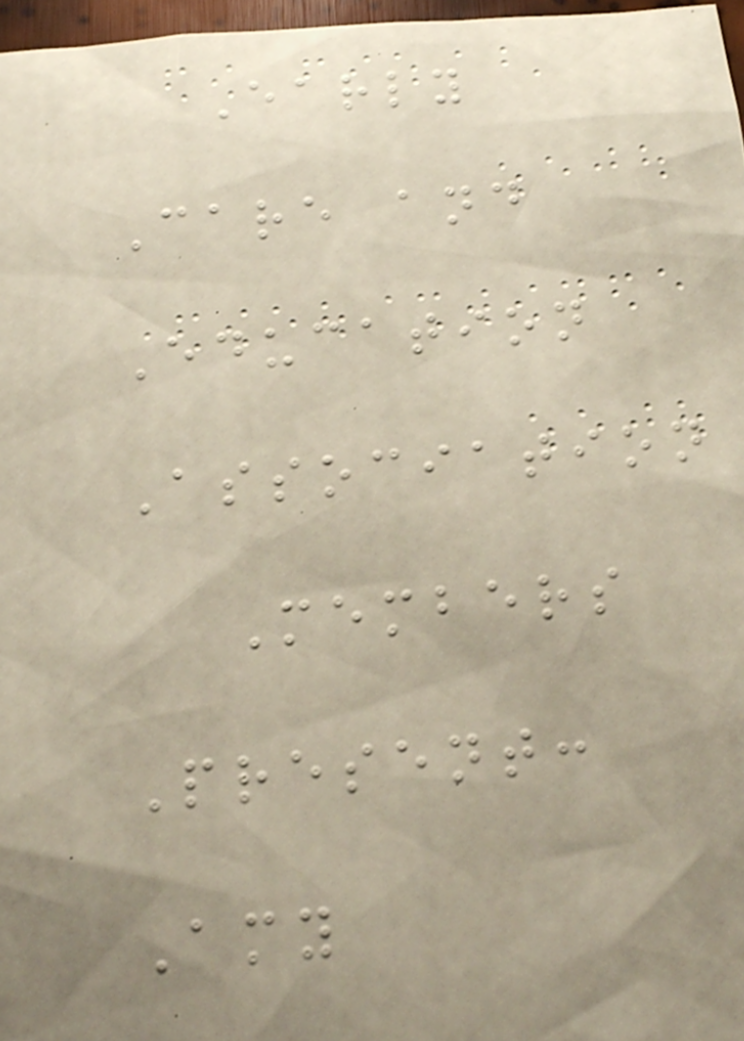Early
Care and
Education
Association
Members
Present:
Amy
